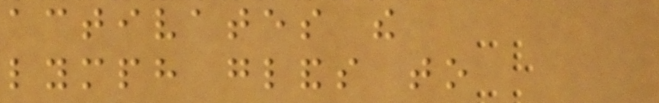activates the
lymph glands to
